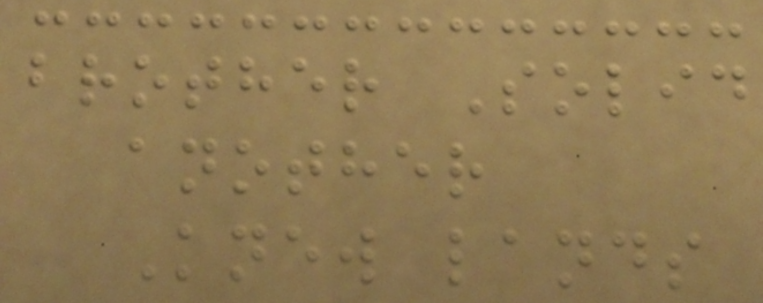brother Solid
another
Knew lands
